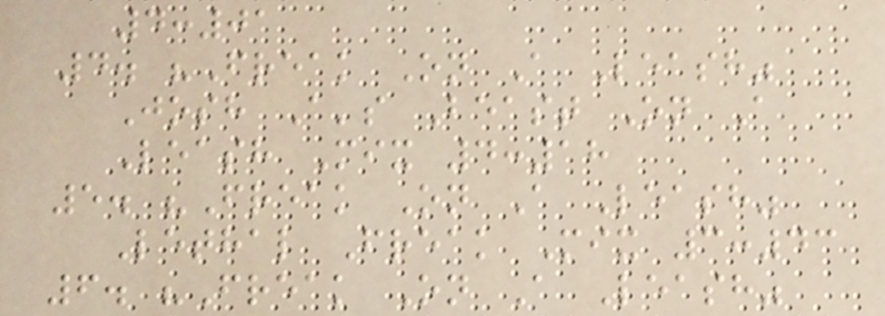4:01
4. "Freak On A Leash"
Josh A's Beast On A
Leash Mix 4:18
5. "Freak On A Leash"
Lethal Freak Mix 3:43
6. "Freak On A Leash"
